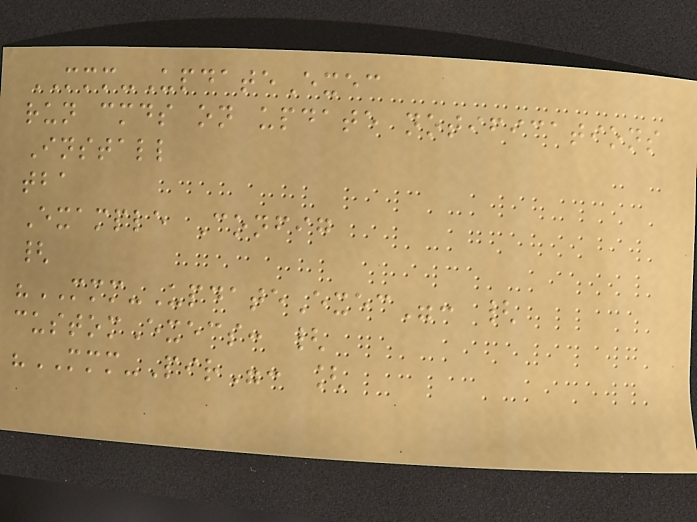MMM-UpdateExec
run cmds on update notifications
Install
tba
Example Config
{
"MMM-UpdateExec": {
customExecs: {
"MMM-Pir": [
